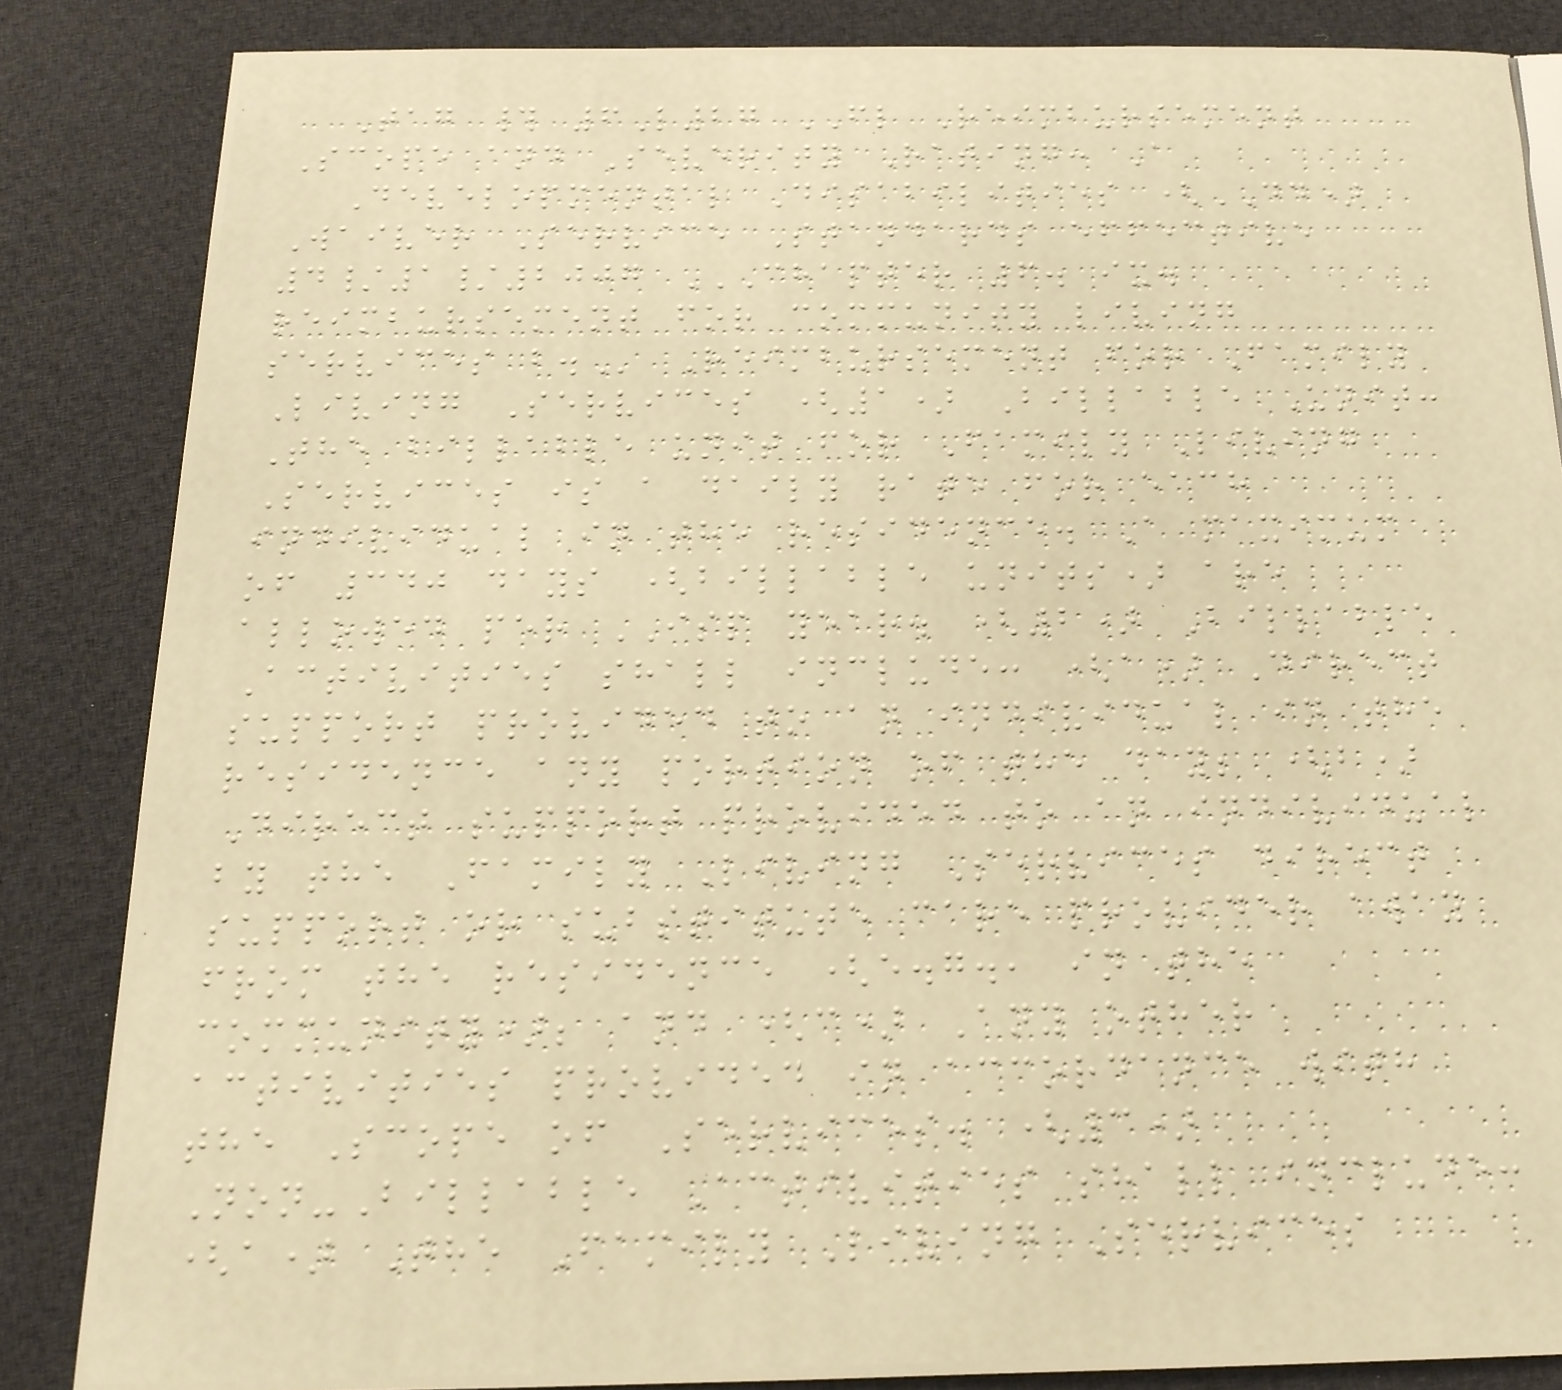Tag # 6L27 FL Reimbursement
Scope and Severity Rating: A
Developmental Disabilities (DD)
Waiver Service Standards effective
4/1/2007 CHAPTER 6. IX.
REIMBURSEMENT FOR COMMUNITY LIVING
SERVICES B. Reimbursement for Family
Living Services (1) Billable Unit:
The billable unit for Family Living
Services is a daily rate for each
individual in the residence. A maximum
of 340 days (billable units) are
allowed per ISP year. (2) Billable
Activities shall include: (a) Direct
support provided to an individual in the
residence any portion of the day; (b)
Direct support provided to an individual
by the Family Living Services direct
support or substitute care provider away
from the residence (e.g., in the
community); and (c) Any other
activities provided in accordance with
the Scope of Services. (3)
Non-Billable Activities shall include:
(a) The Family Living Services
